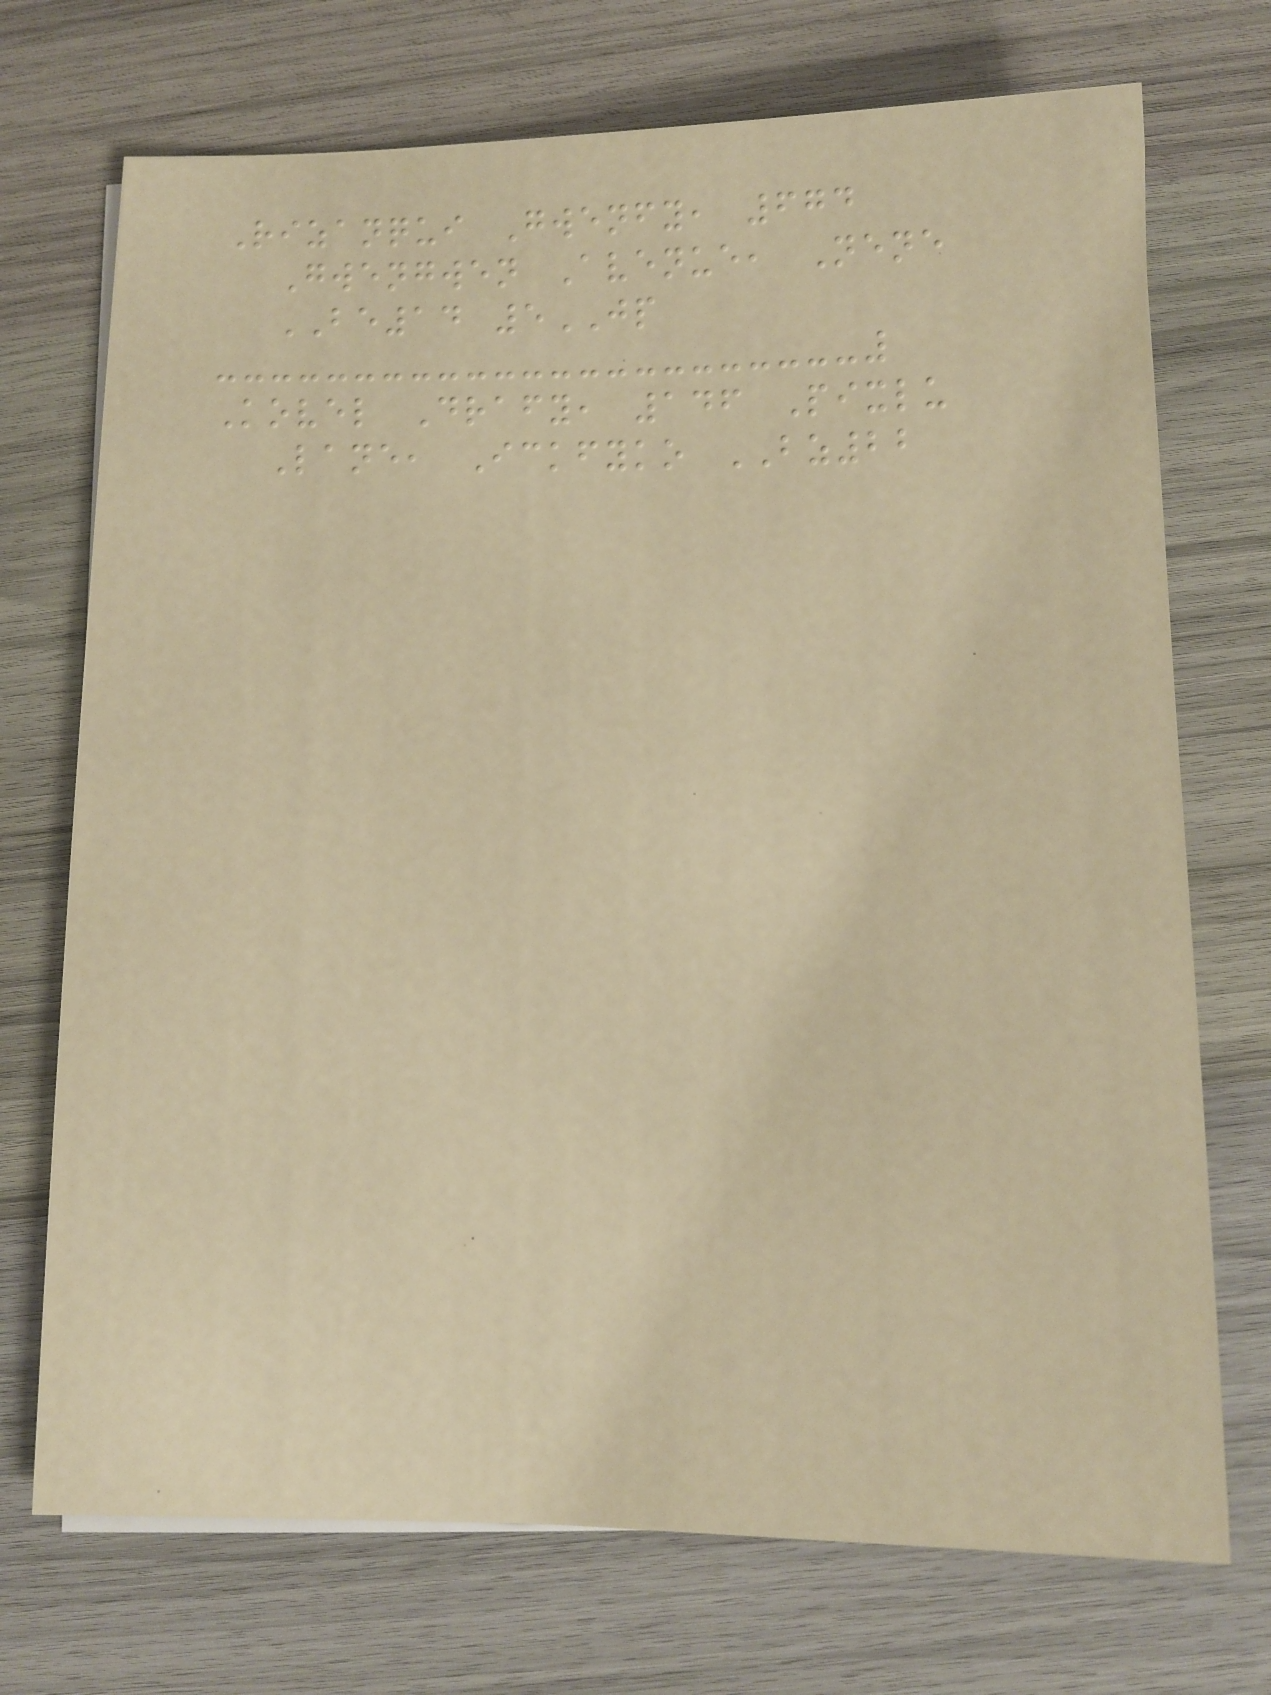Rizanqui Gwenfy, 674
Gwengwen Avenue, Nene
BE14 5JP
Kovel Drafy, 146 Pixlu
Lane, Ickfyko BZ22
